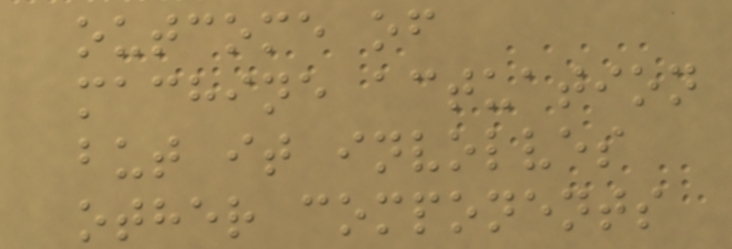outcome of
machine actuation
but it involves
other components
